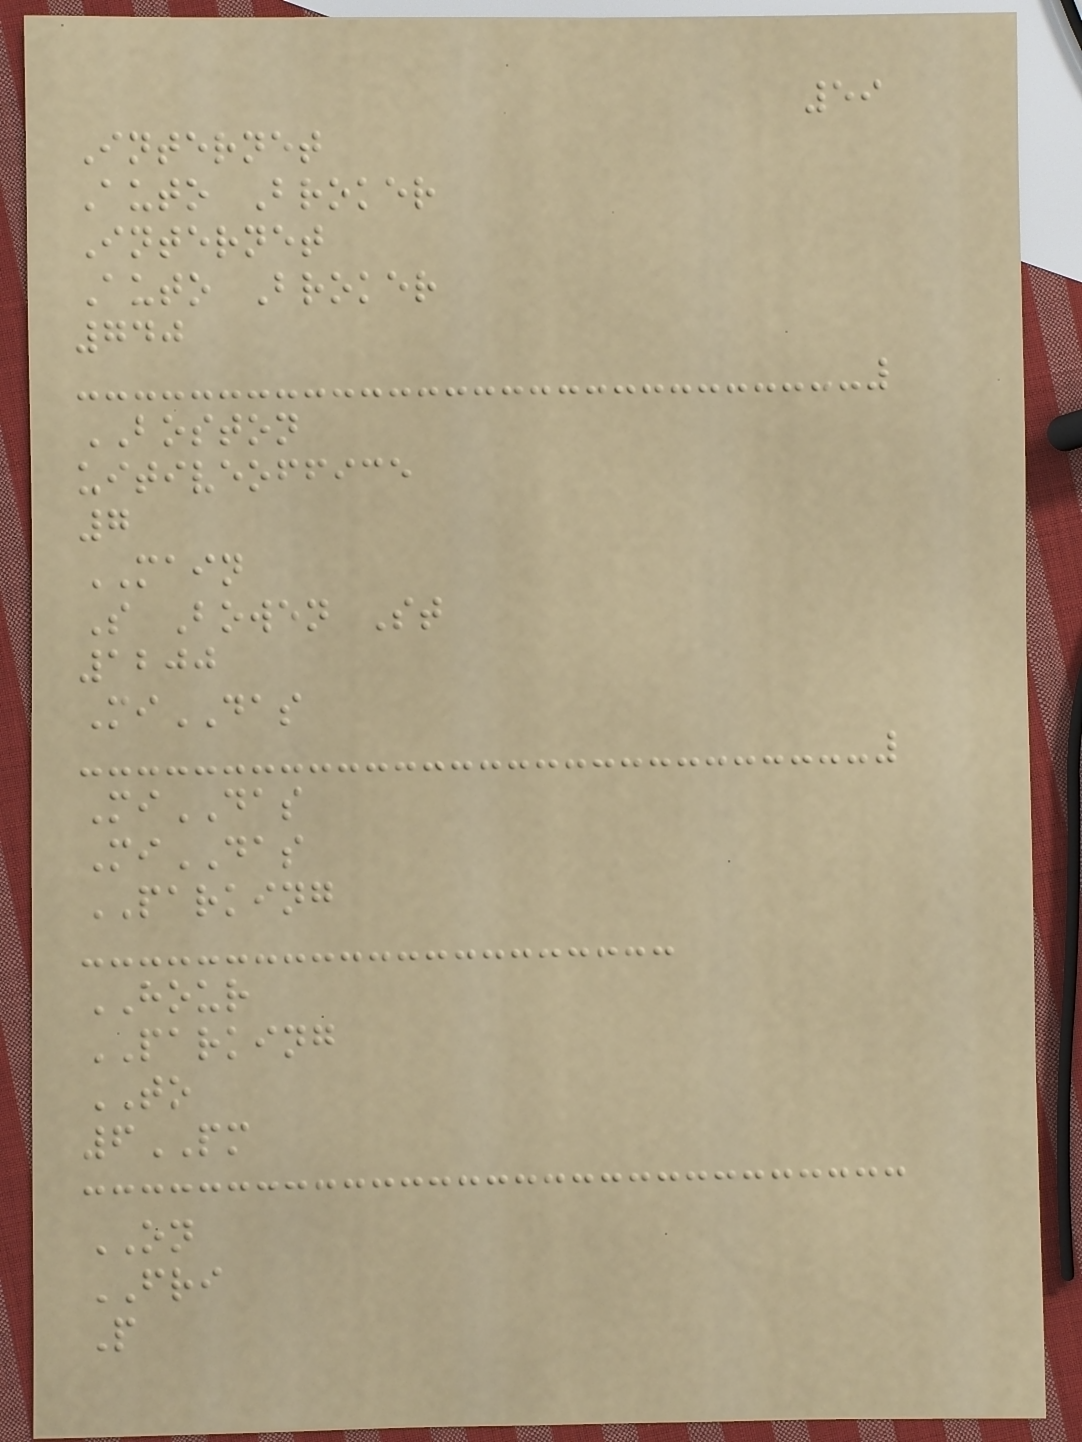59
Internet
Auto Broker
Internet
Auto Broker
740
BOSTON
uitiveoffice
7
MAIN
S Bowen St
1200
MiDAS
MiDAS
MiDAS
PARKING
HOUR
PARKING
TO
6PM
ON
FRI
P
